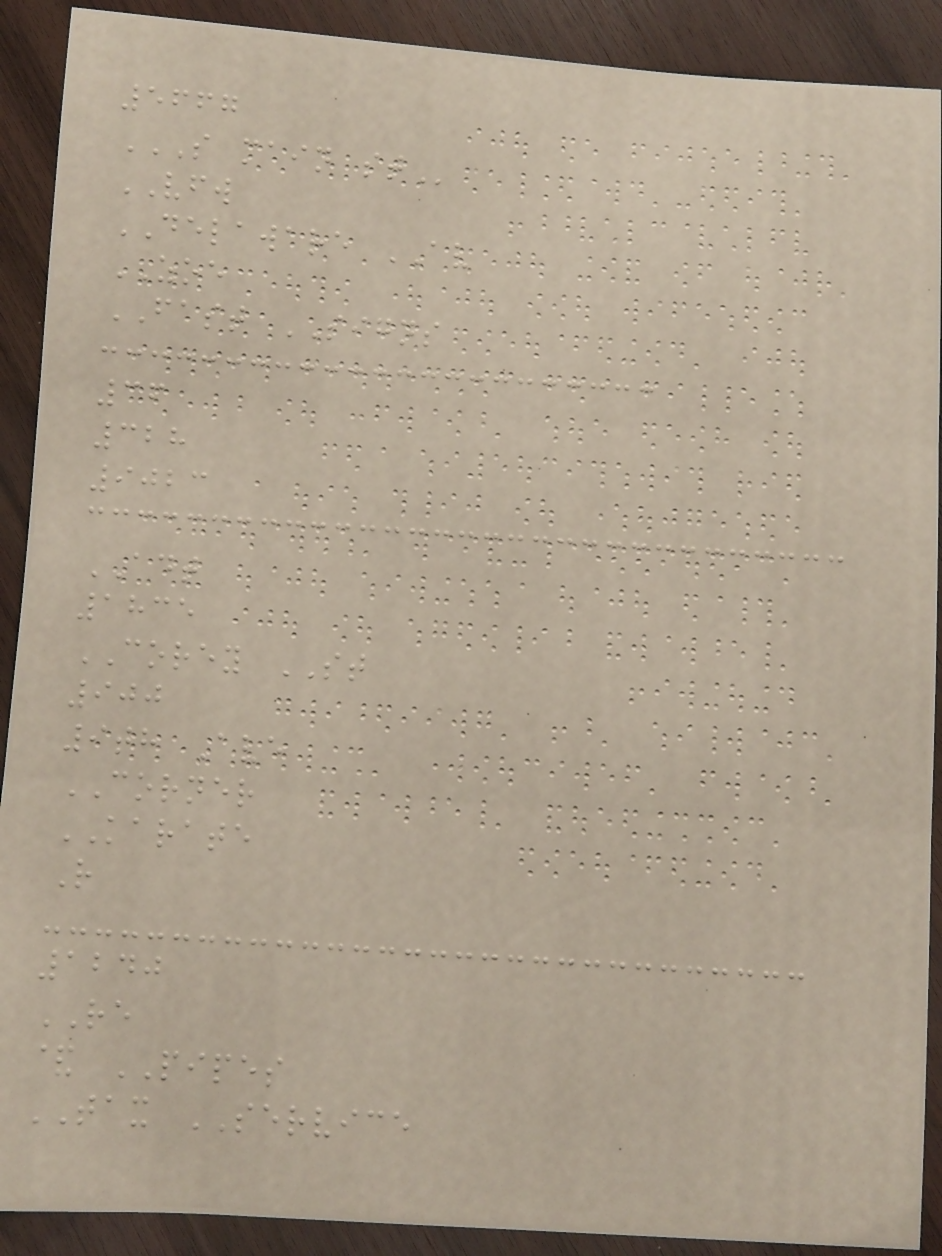5667
S MAIN ST
VFW
DELAWARE AV
ZOE
FAST SIGNS
36
328
9023
ADT
1835
COREY ST
900
9th Ave
CORNER
KARATE
R
1240
RE
& PIPES
TAX SERVICE
